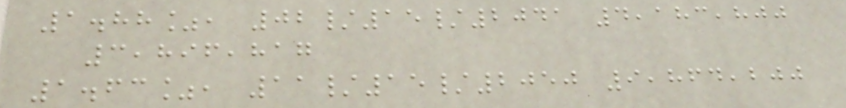1.88%, 02/15/2041 4,183,800
3,896,817
1.63%, 11/15/2050 9,864,200
